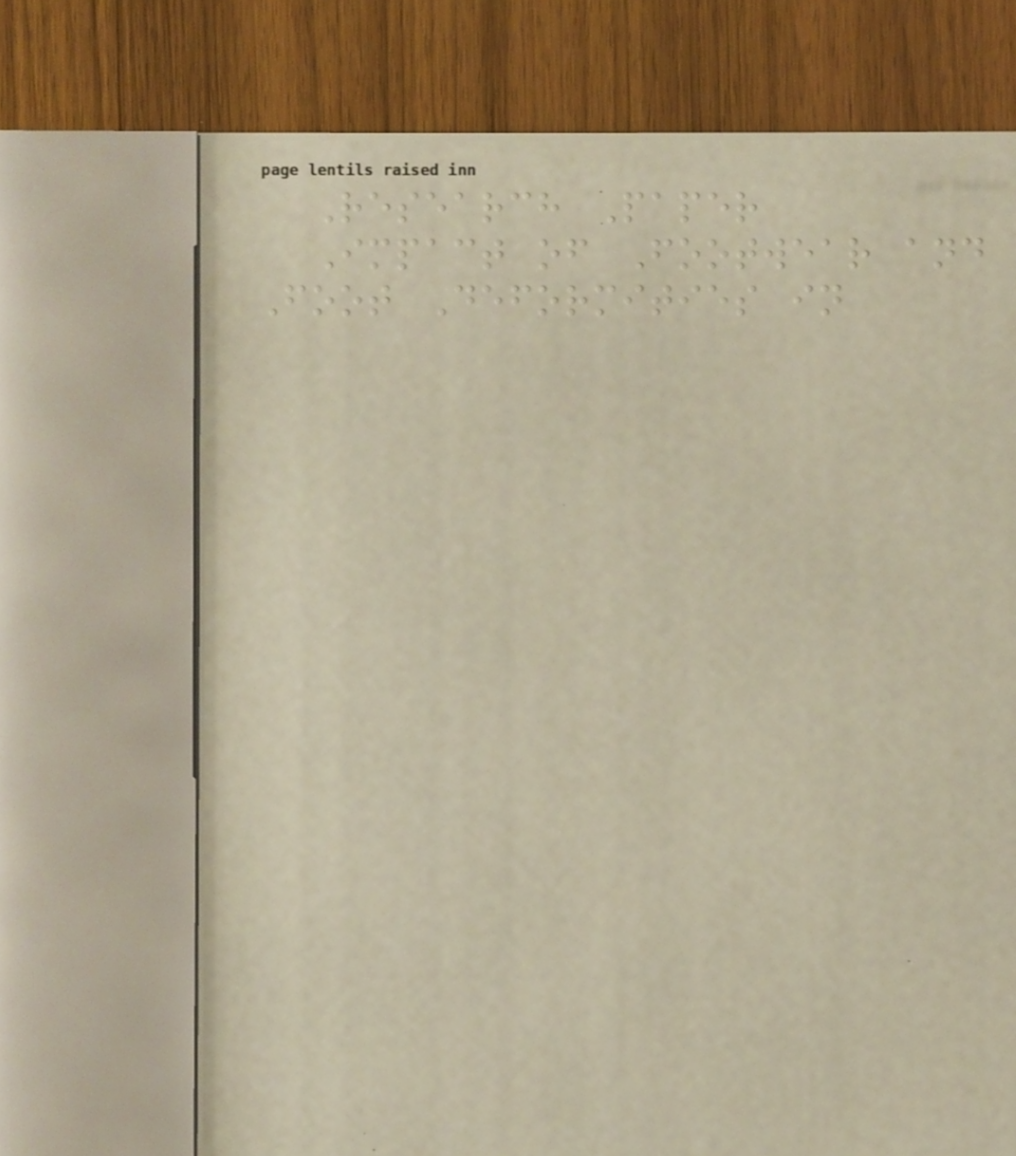Research Paper
Impact of Footwear and
Foot Deformities in
